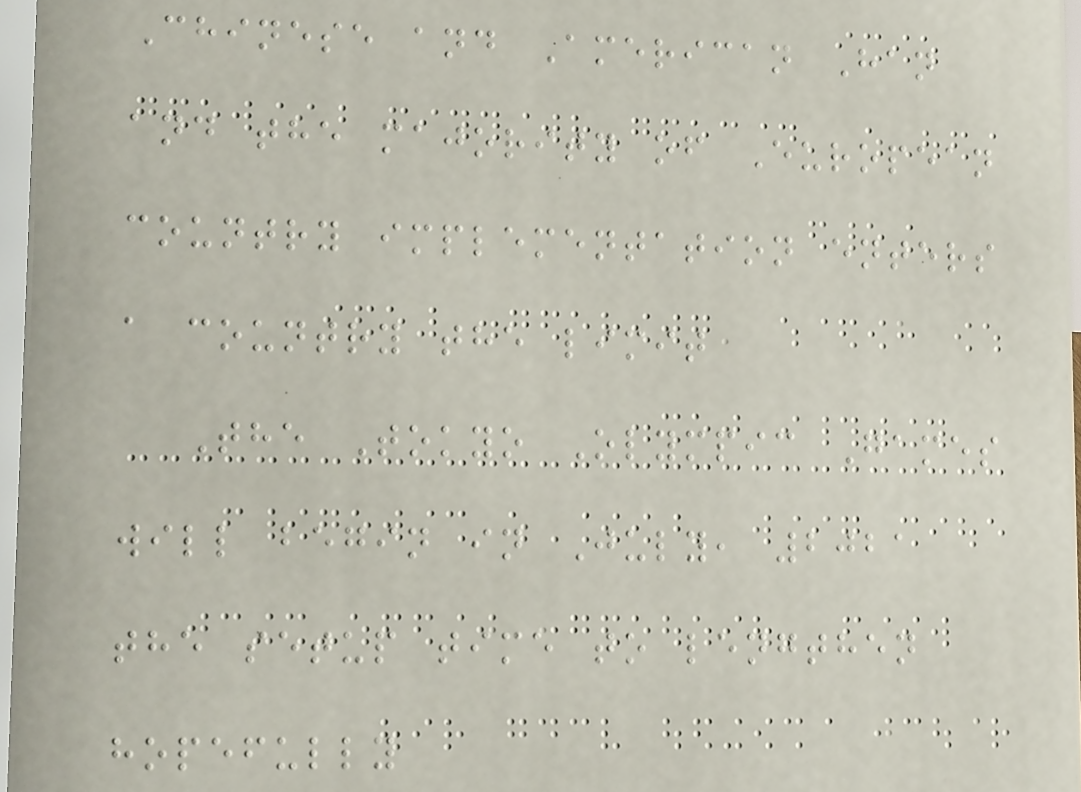Chinese and American Han
and the majority of European
country implementation enters
a country the limit
The Tokyo Olympic Games
will begin in July, 2021
the setup time to lengthen
hopefully
